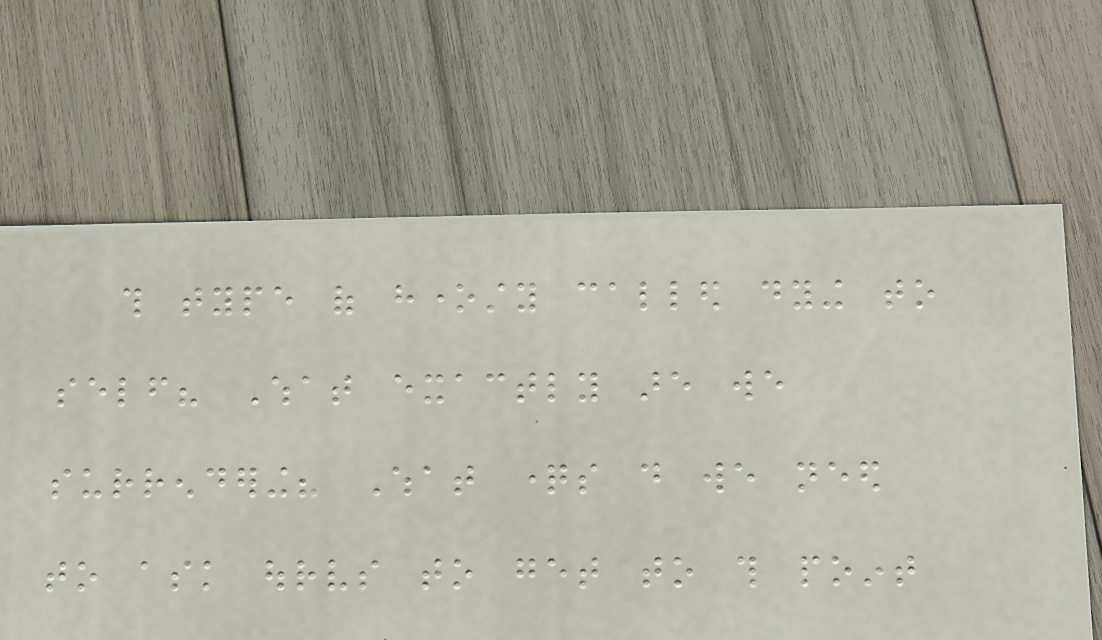this type of honesty called dying to
self? What exactly are we
surrendering? What questions do we need
to ask ourselves to get to this point
